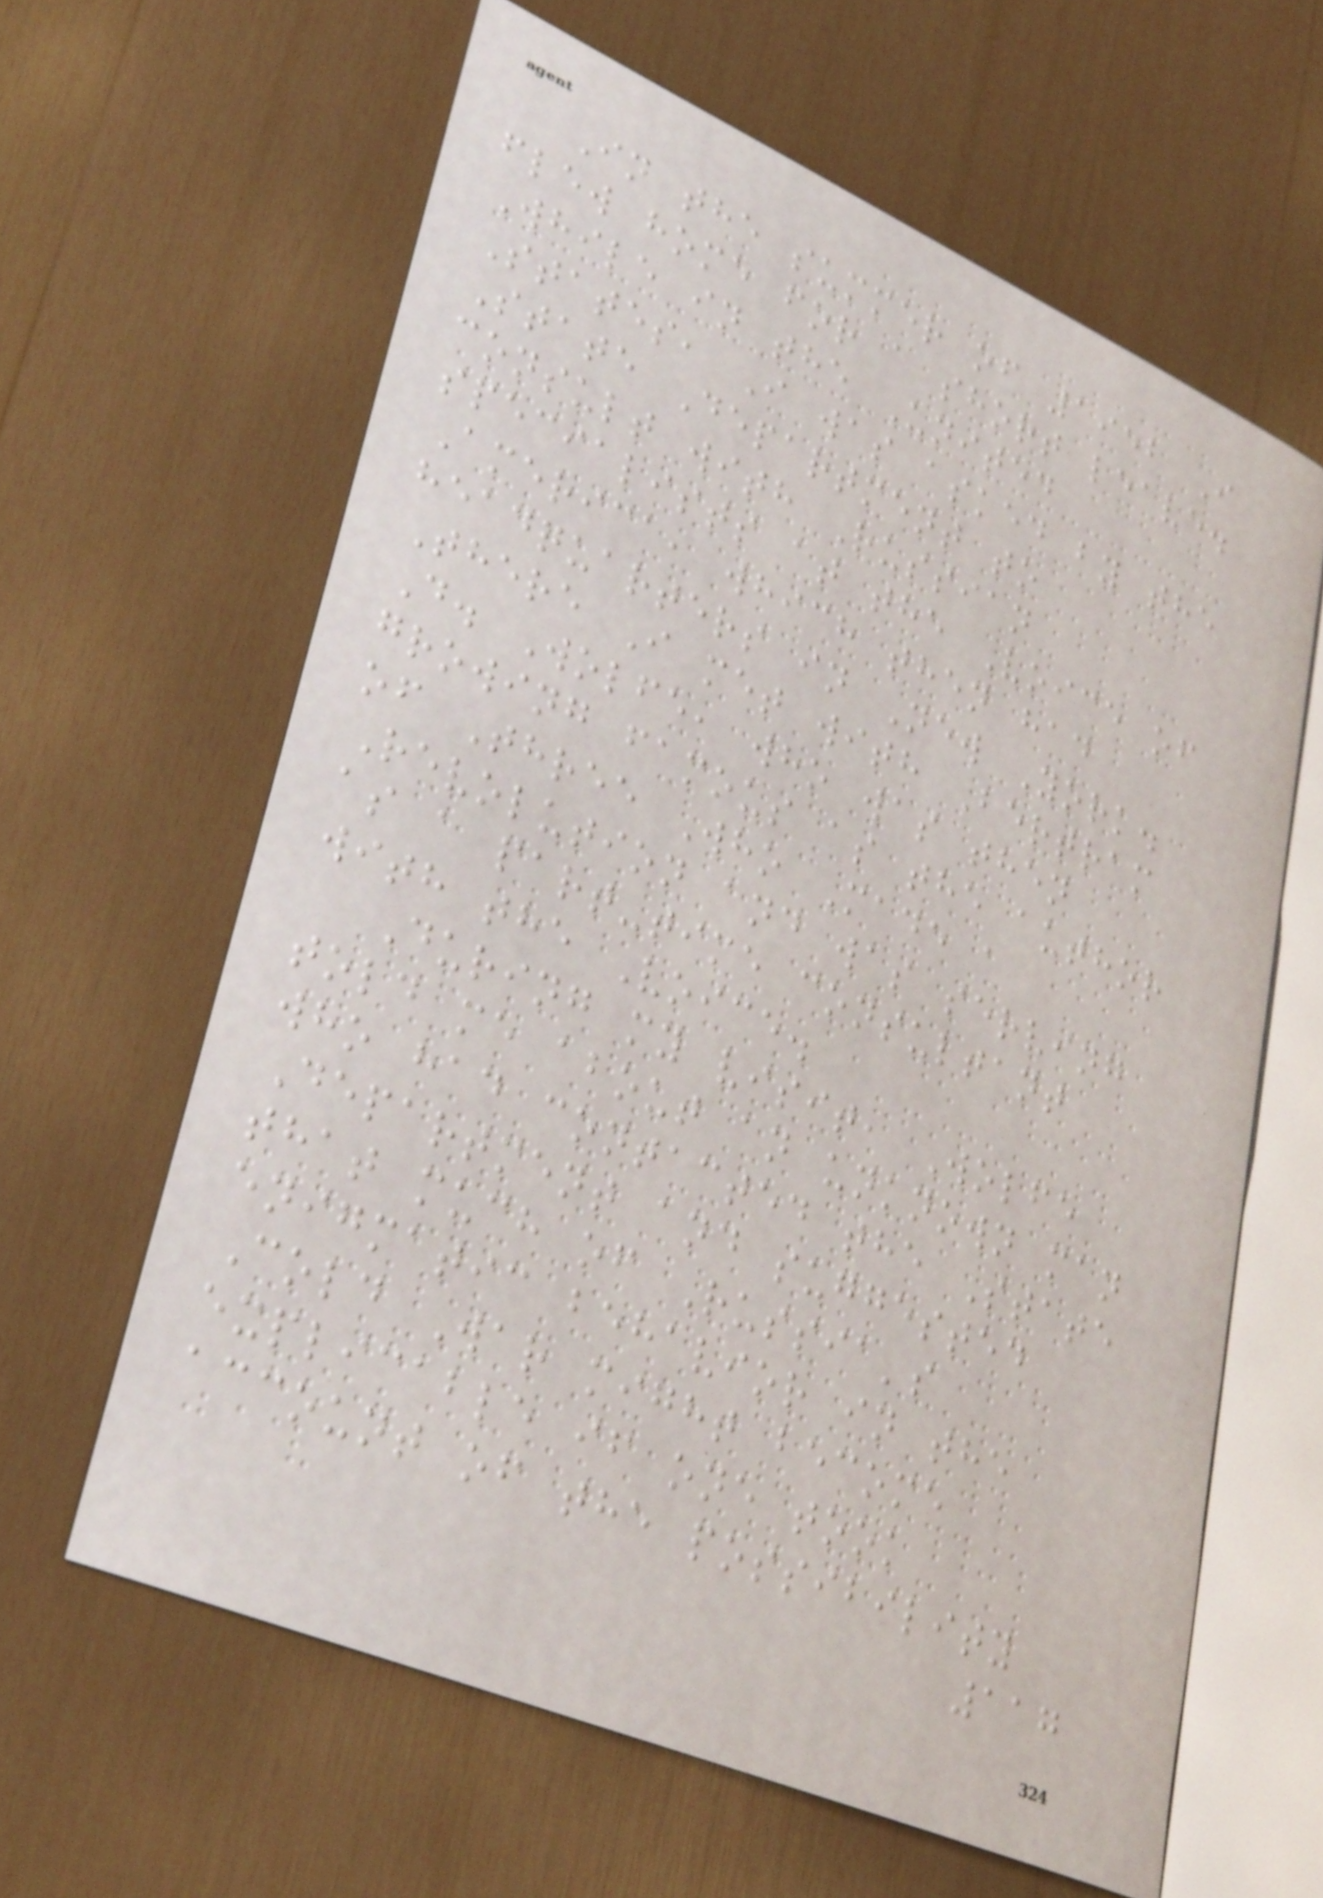In the summer of 1952 I
flew home for a short leave.
While in the United
States, I was asked by the
State Department to
consult with Russian
specialists at the Voice of
America, which then had
headquarters in New York.
There I met with Bertram
D. Wolfe, who was then
growing famous as the author
of Three Who Made a
Revolution and was serving
as a part-time consultant
with the Voice.
During my visit, Wolfe
told me about an unknown man
who had contacted the State
Department and suggested
that much of Russia's
enigmatic behavior in the
Cold War might become
explicable if one took
account of the possibility
117
